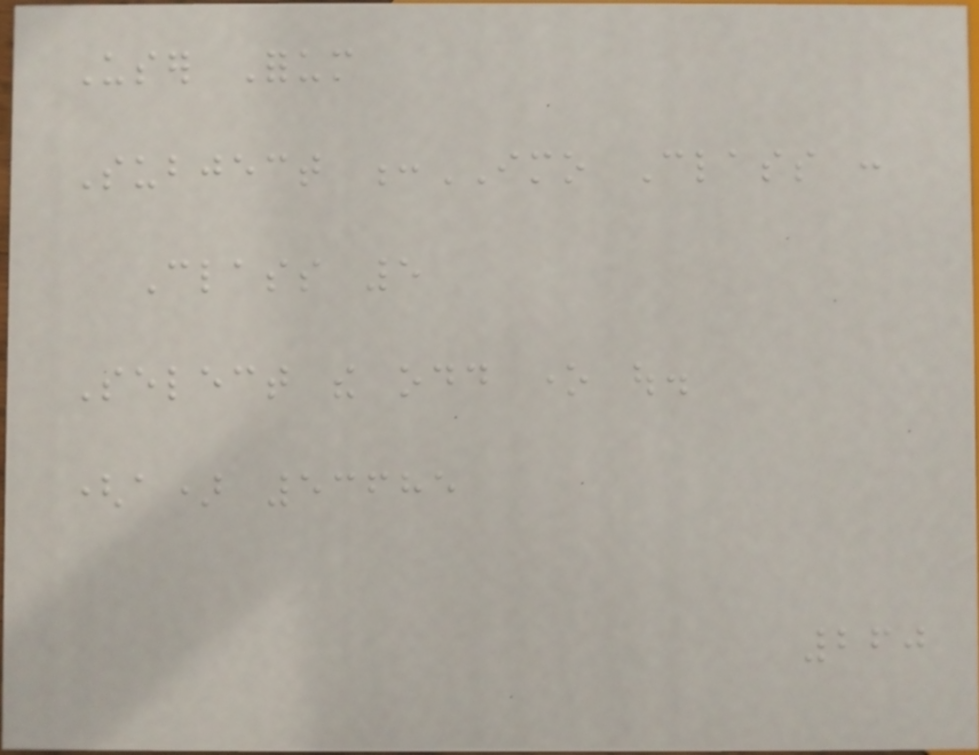User Forum
Subject :IMO Class :
Class 5
Select the odd one out.
(a) 53685
260
